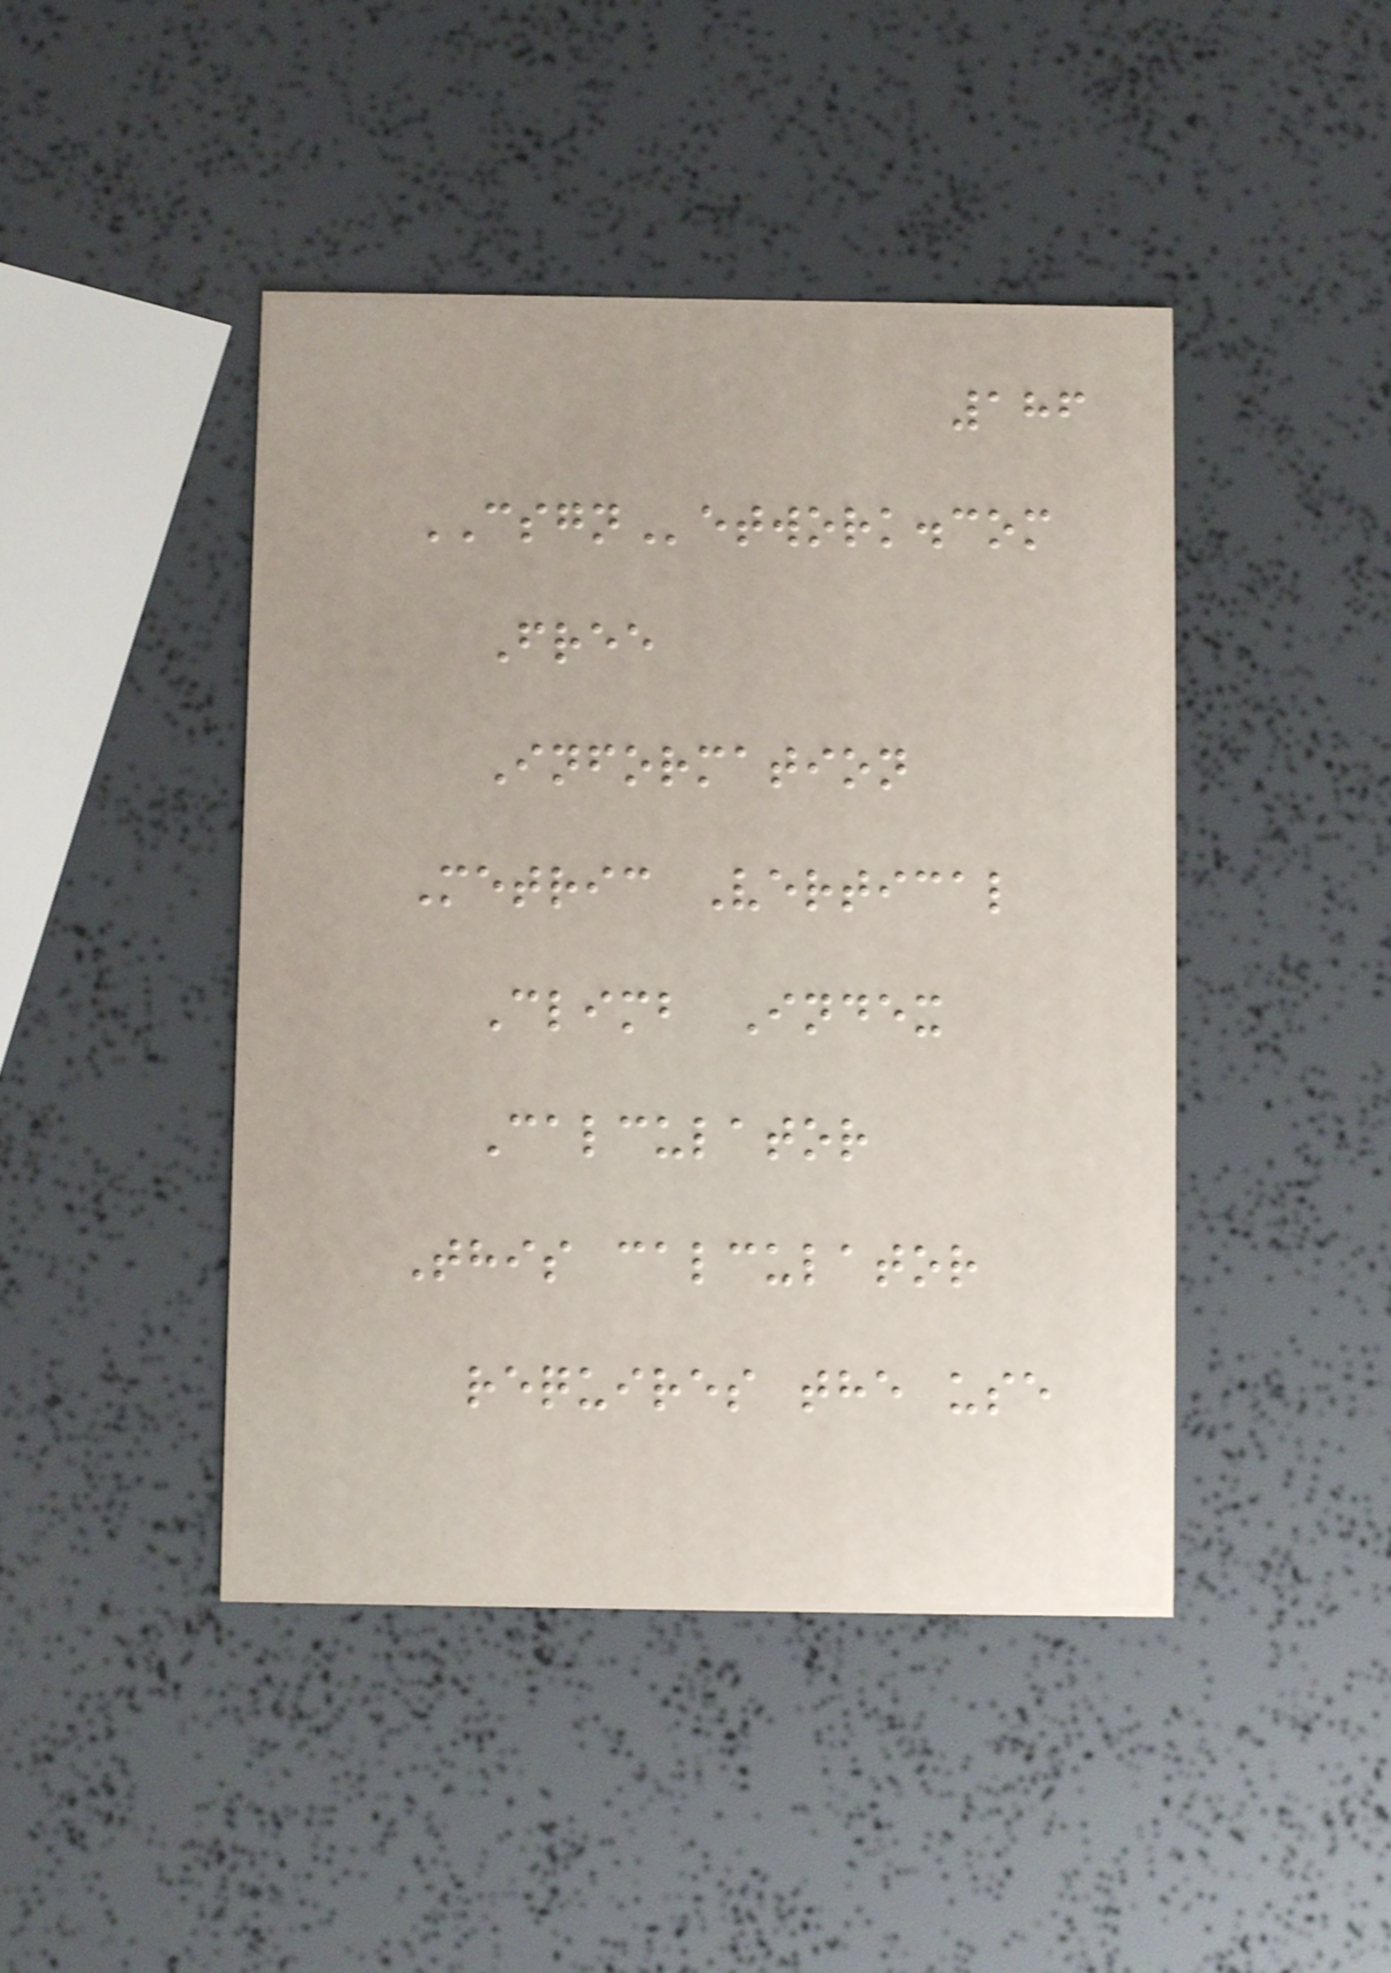186
CSGNetwork.com
Free
Information
Metric Vertical
Climb Index
Calculator
This calculator
requires the use
